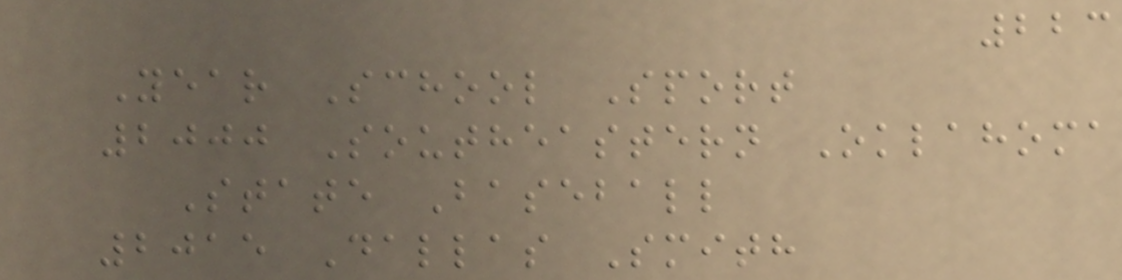223
Year School Sport
2000 Southeastern Oklahoma
State Baseball
2015 Dallas Smith
